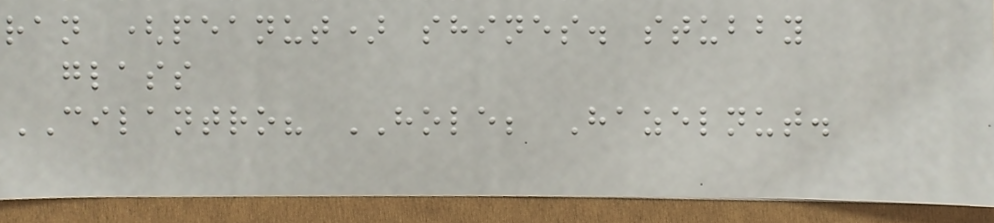ran (peanut) shines. stubby
glass
CILANTRO? HOLE; Hazelnut.
